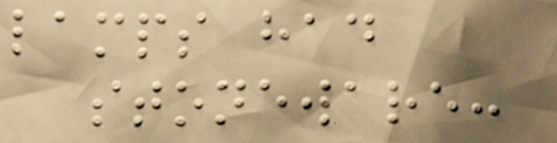lamps had
stoneware:
